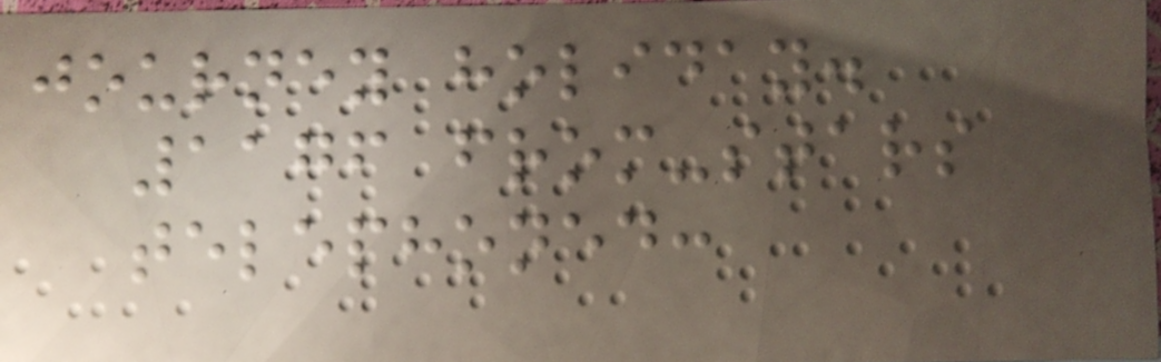journey holiday.
1176 from-stars
telephoned:
